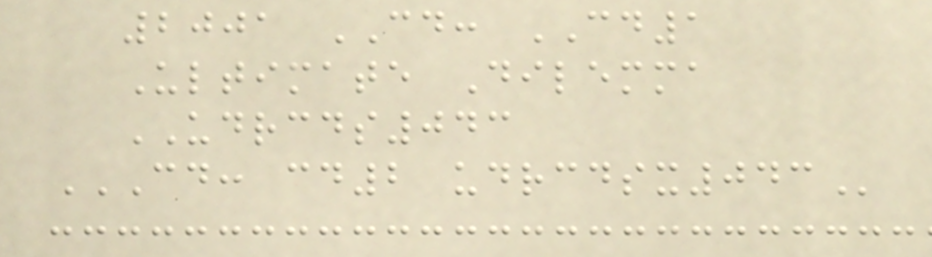2001 CD: CD1
Ultimate Dilemma
UDRCDS043
CD: CD2 UDRCDSX043
